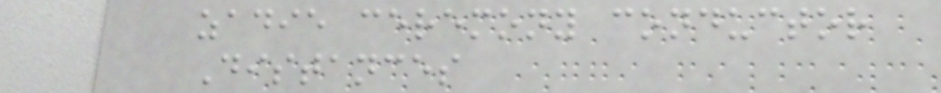zadie ceremony conductor
Distances
